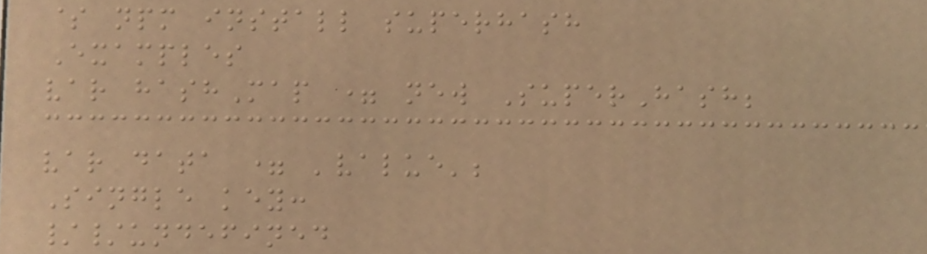$ npm install superhash
Examples
var hashMap = new SuperHash;
var data = 'value';
Single key:
//undefined
